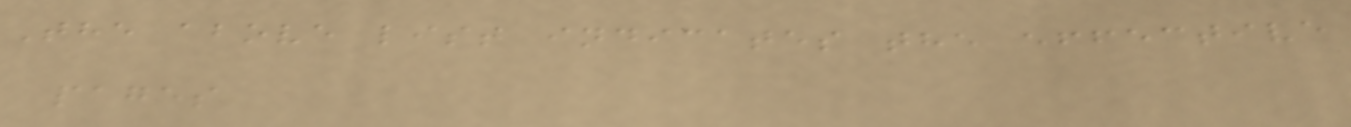The above list indicates the effective
pages
